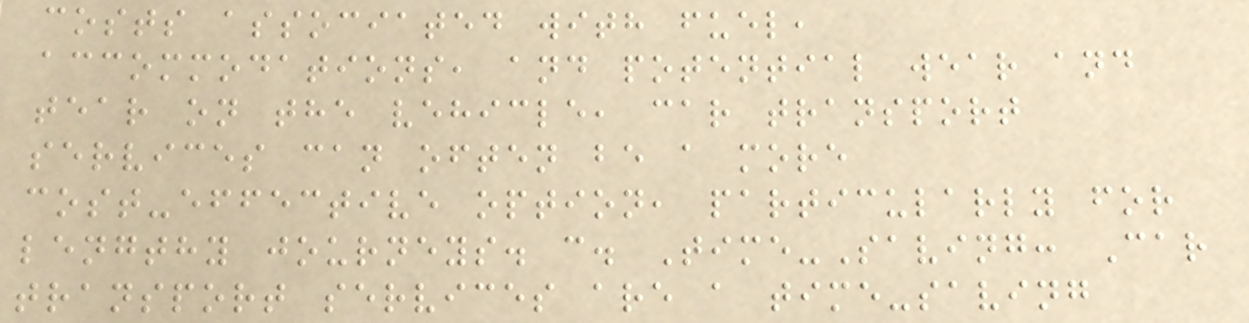costs associated with fuel,
accommodations, and potential wear and
tear on the vehicle, car transport
services can often be a more
cost-effective option, particularly for
lengthy journeys. c. Time-Saving: Car
transport services are a time-saving
